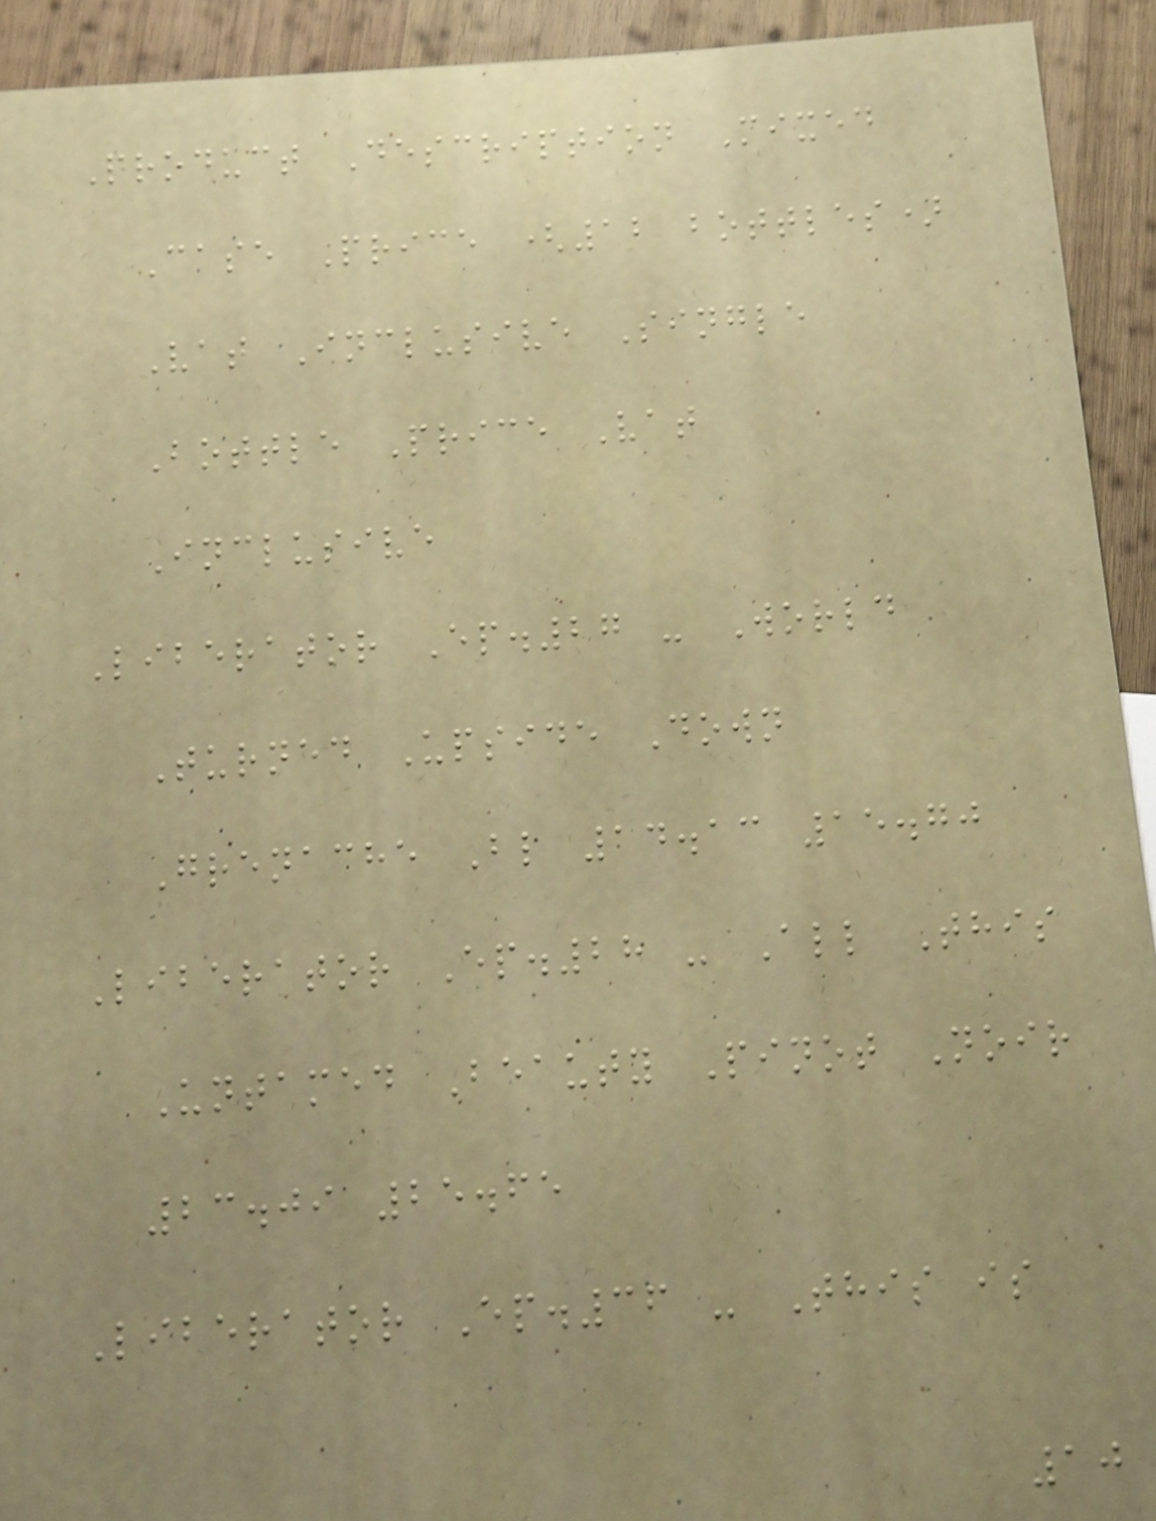Product Description Mixed
Case Price (12 bottles)
Vat Inclusive Single
Bottle Price Vat
Inclusive
Liberator Ep.27 - World
Turned Upside Down
Grenache Bl 14.13 15.70
Liberator Ep.28 - All This
Untamed Beauty Pinot Noir
23.09 25.65
Liberator Ep.36 - This is
10
